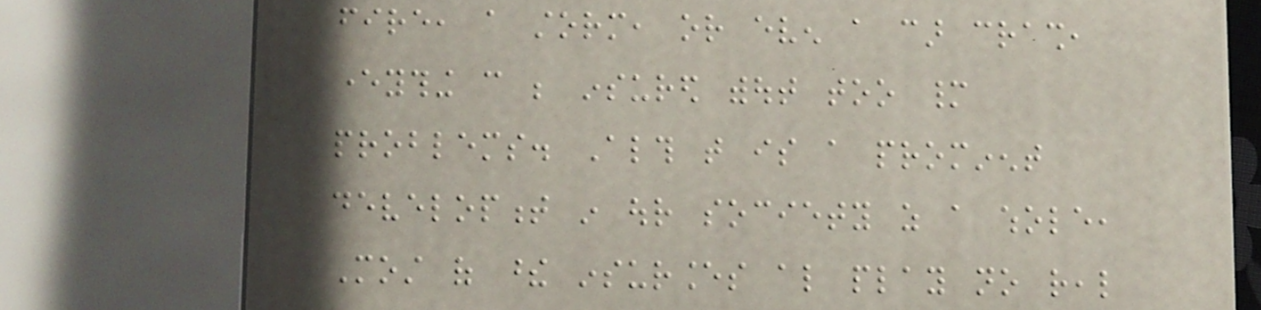fire, a storm, or even a car crash,
everything can be insured without too many
problems. Although that is a prominent
development in our society as a whole,
Most of these insurances also play no real
